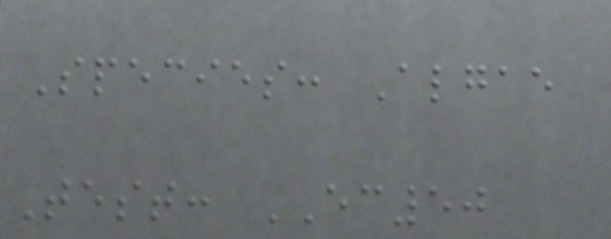Species: Algae
Test: EC50
